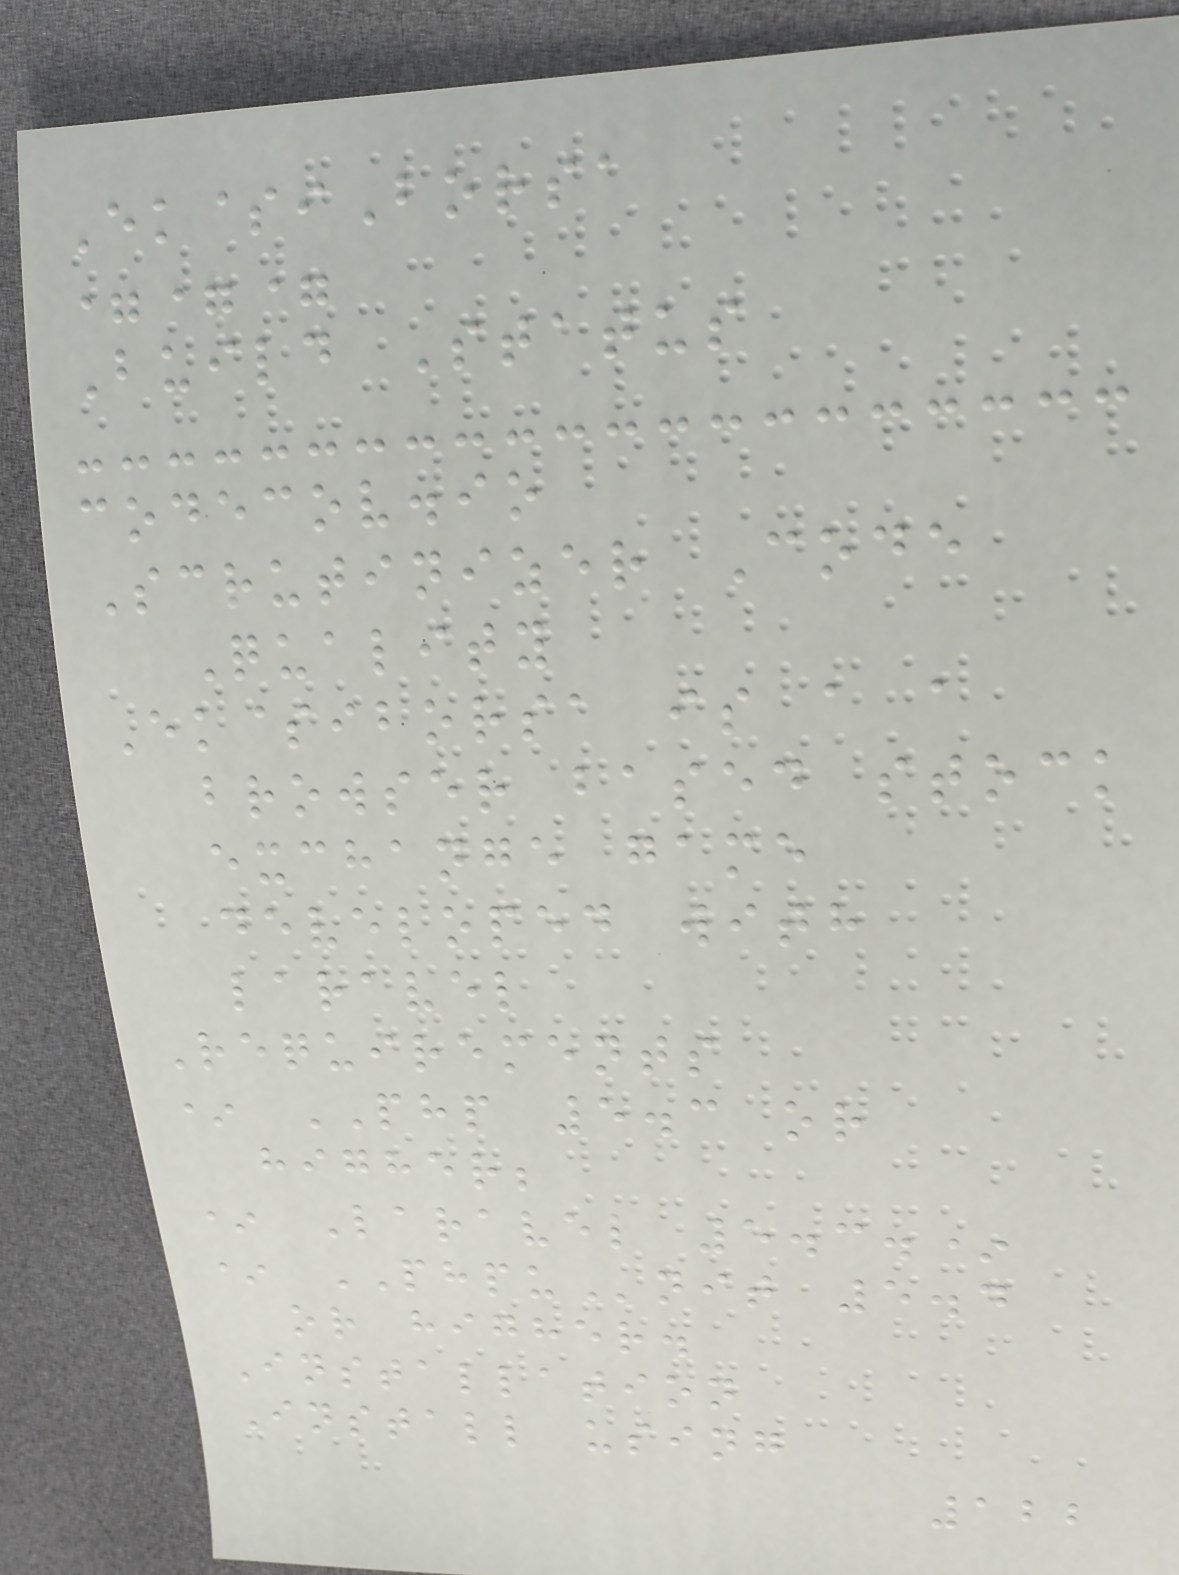Ek$iBorsa
===
Build Status
codecov.io
Scrutinizer Code
Quality
Ek$iborsa is a a
browser based stock
exchange game
developed with
laravel
Requirements
* PHP 5.3 or
higher;
* Laravel 5.3.*
* PHPUnit 5.4
or higher.
Installation
Install using
122
